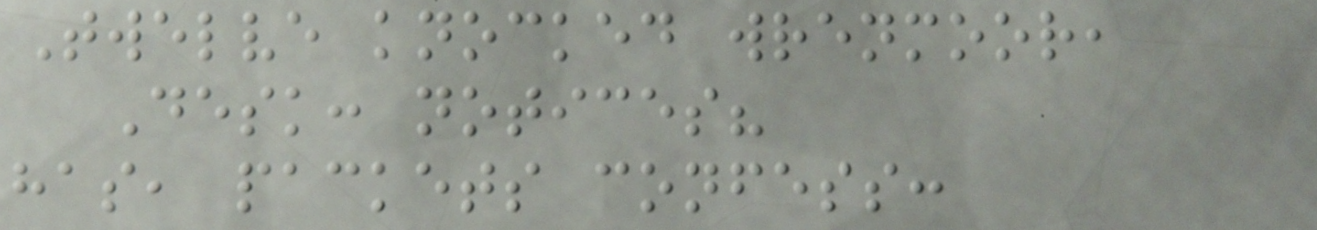Twelve knocked wrenmoor,
Desk: notices?
has, packets confess:
